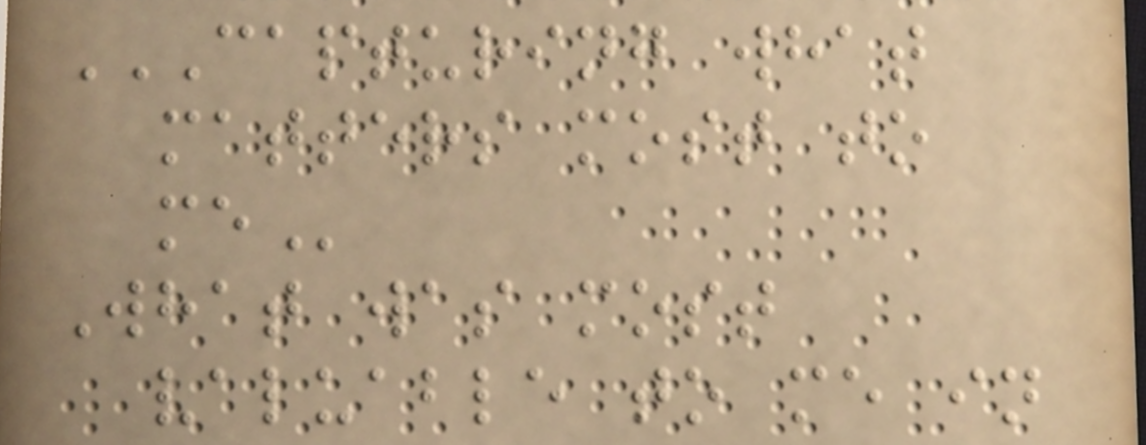CAPTURING WHAT
MATTERS MOST TO
ME
What was most
valuable to me in
